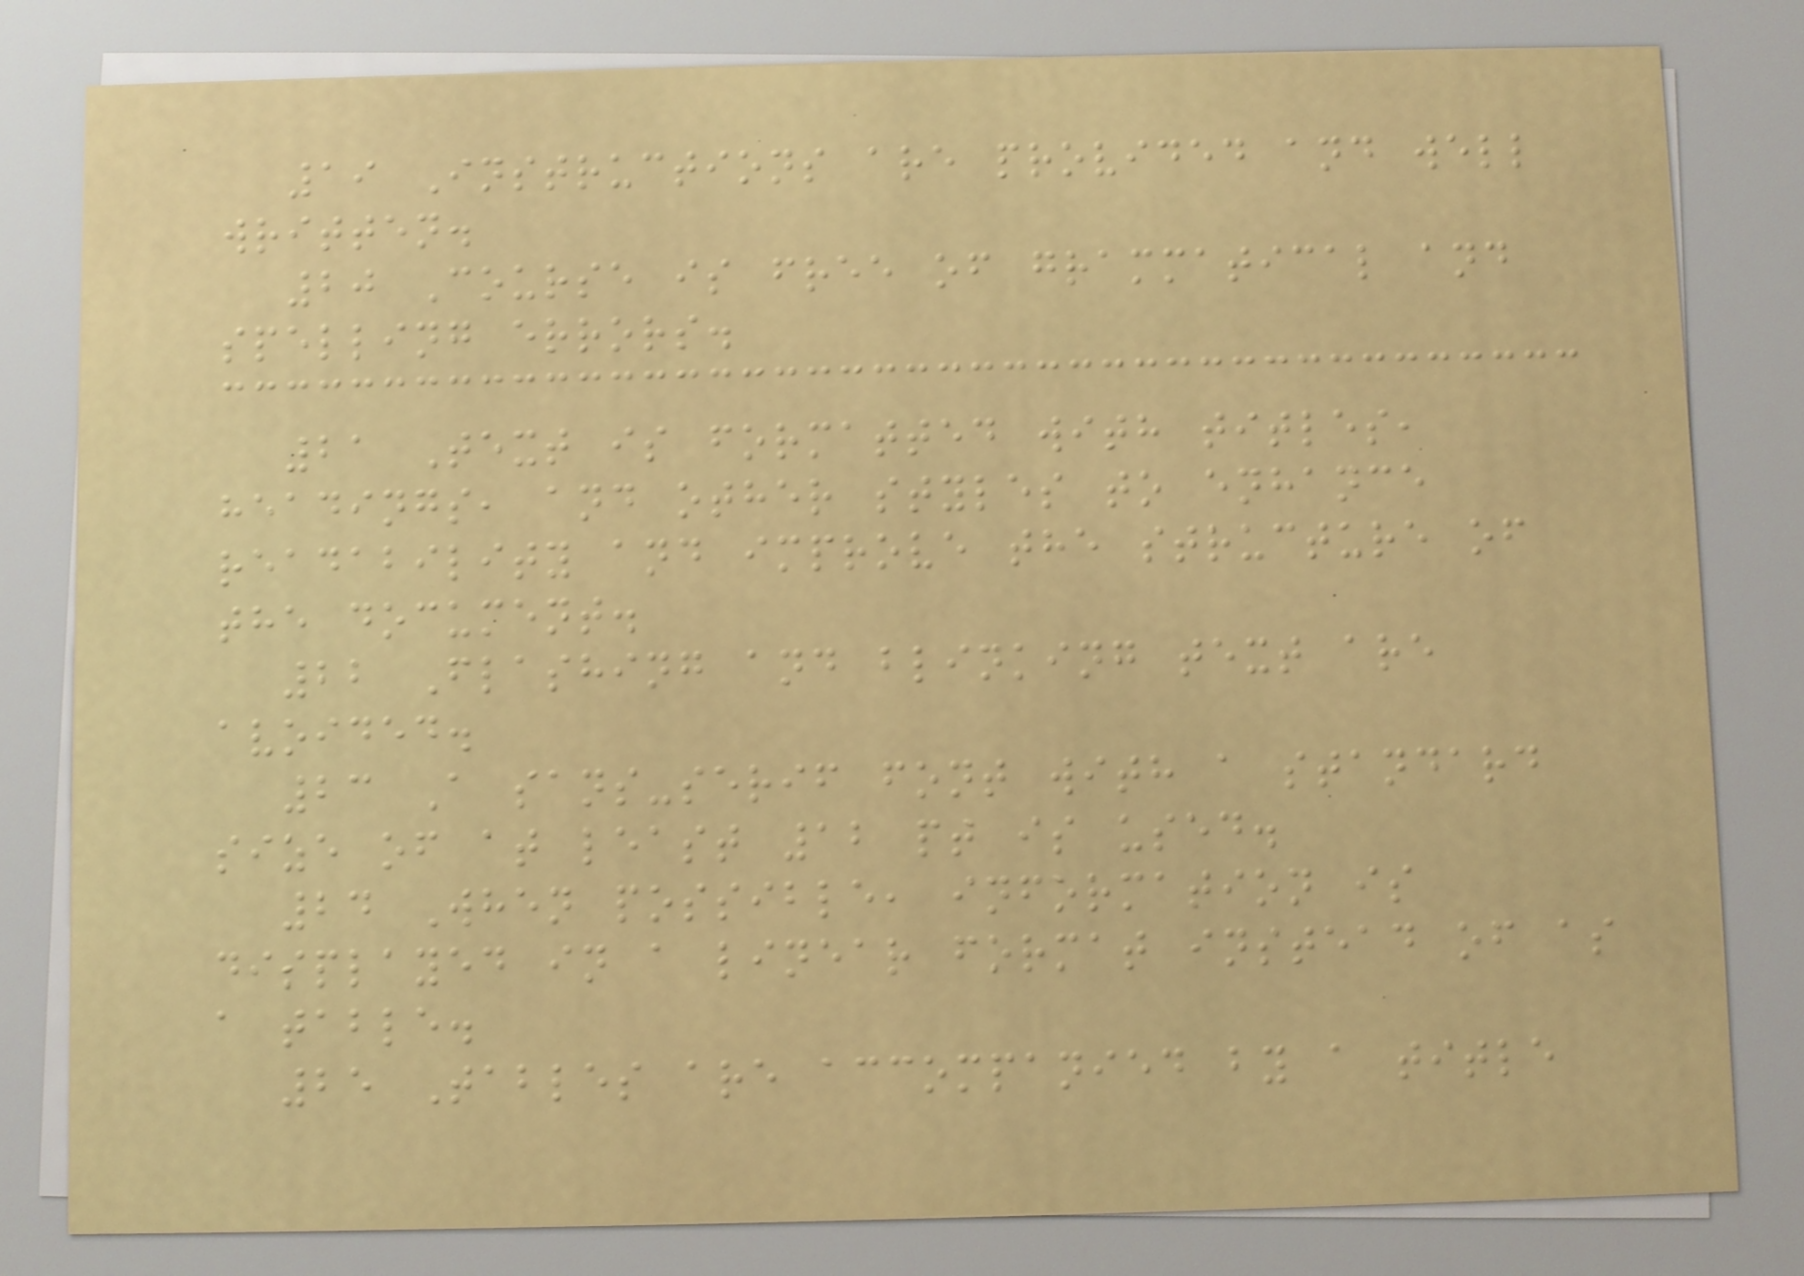19 Instructions are provided and well
written.
20 Course is free of grammatical and
spelling errors.
21 Text is formatted with titles,
headings, and other styles to enhance
readability and improve the structure of
the document.
22 Flashing and blinking text are
avoided.
23 A sans-serif font with a standard
size of at least 12 pt is used.
24 When possible, information is
displayed in a linear format instead of as
a table.
25 Tables are accompanied by a title
